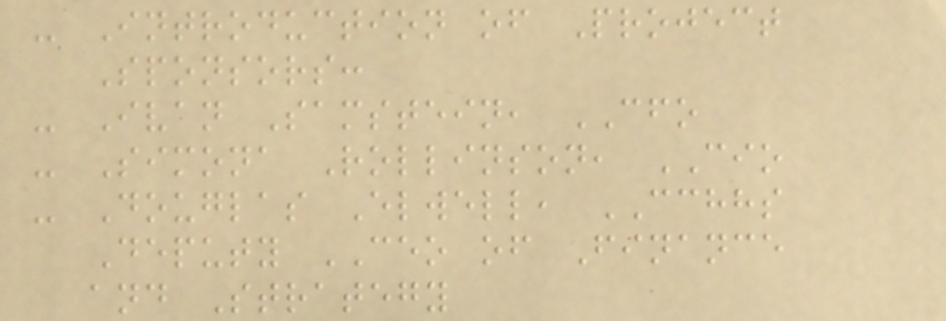- Introduction of Project
Sponsors:
- Ivan Samstein, CFO
- Simona Rollinson, CIO
- Douglas Elwell, CCHHS
Deputy CEO of Finance
and Strategy
